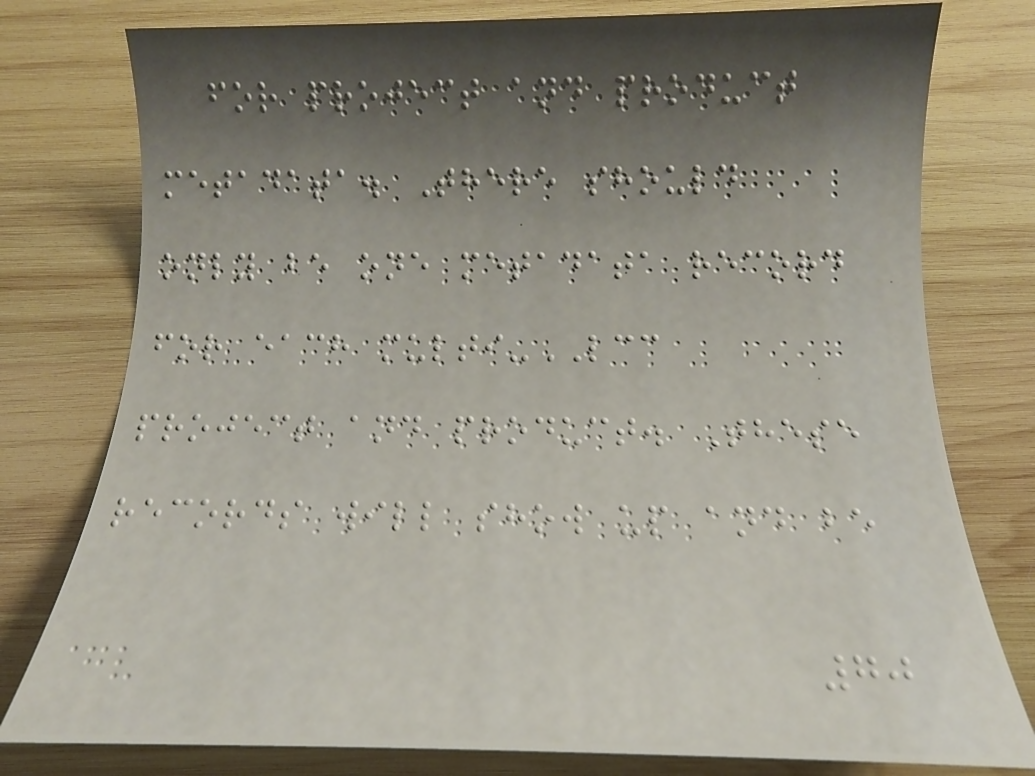for project and product
metadata. There should
only be one metadata record
for each multi-LCC
project and product. These
records will show up and be
70
